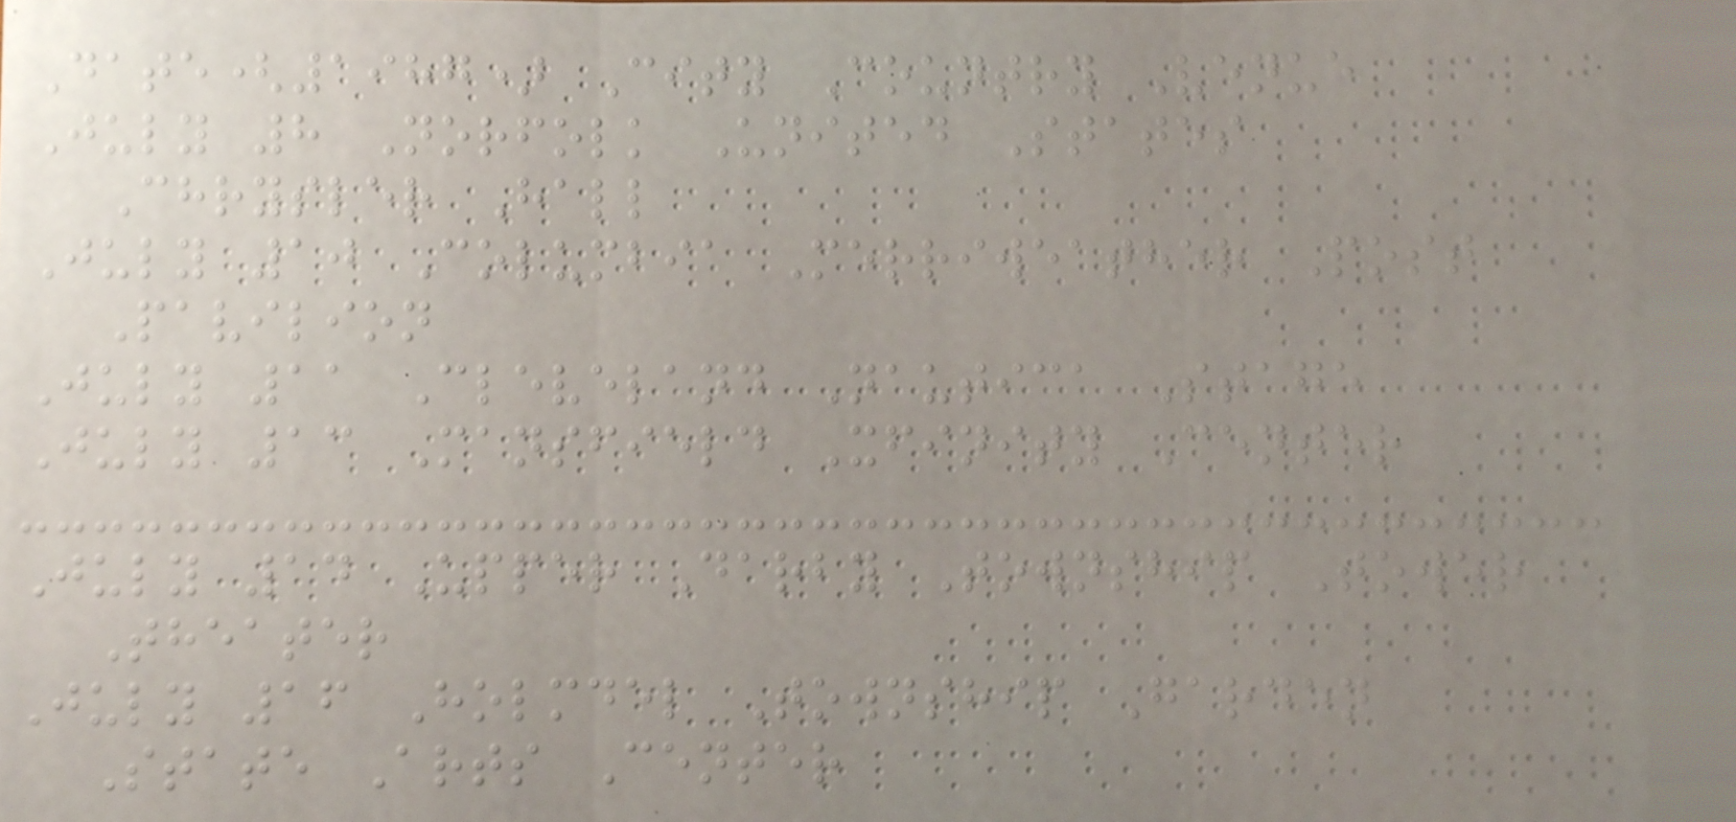Date(1987) City Country Venue
July 8 Norfolk United States
Chrysler Hall
July 10 Columbia Merriweather Post
Pavilion
July 11 Cleveland Nautica Stage
July 13 Mansfield Xfinity Center
July 14 Upper Darby Township Tower
Theater
July 16 Holmdel Township Garden
State Arts Center
